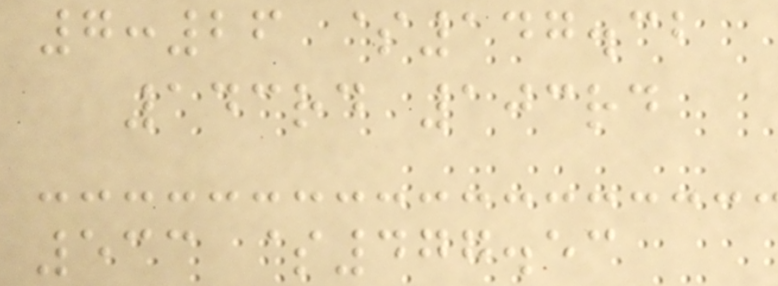7:26 $147.32
143rd 103rd
533 $477.53
